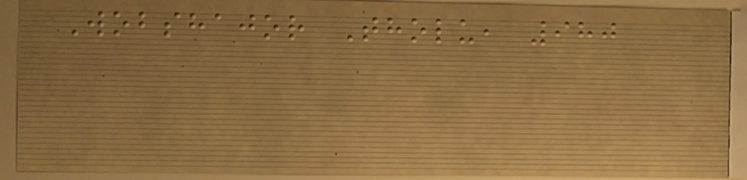Wobshajor Tholu, 980
